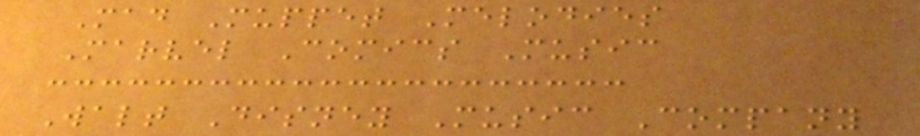Mad Muppet Melodies
Marvel Comics Music
Walt Disney Music Company
